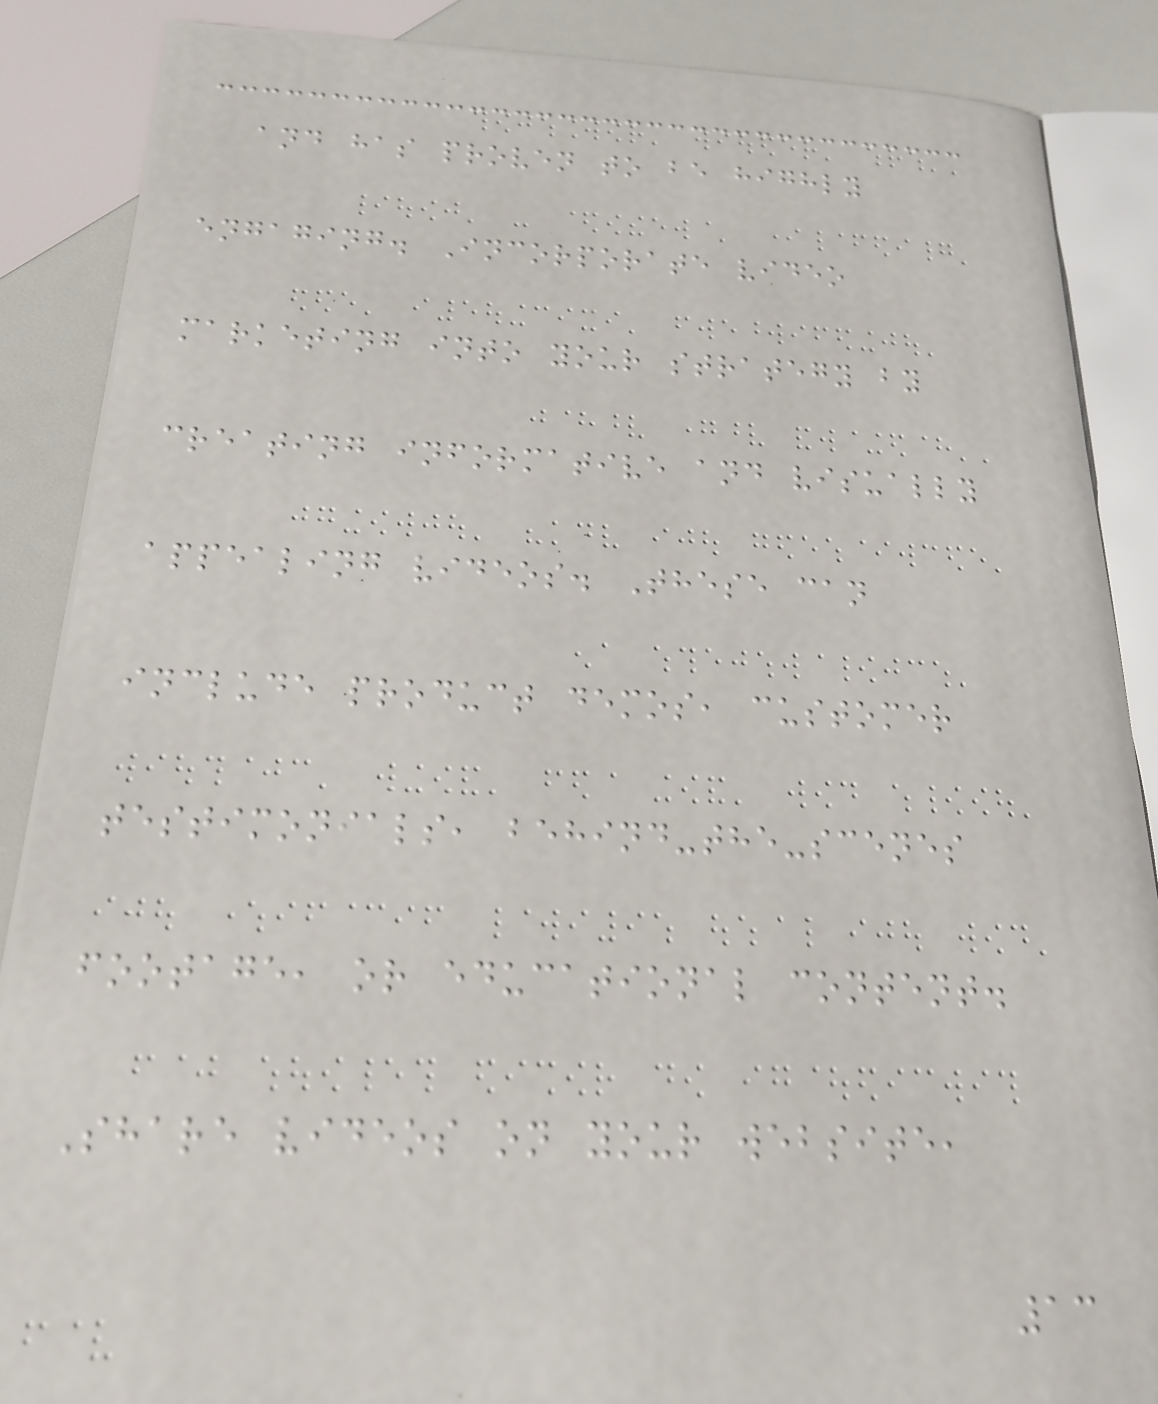and has proven to be highly
engaging. Incorporate video
marketing into your strategy by
creating informative and visually
appealing videos. These can
include product demos, customer
testimonials, behind-the-scenes
footage, or educational content.
Share videos on your website,
13
